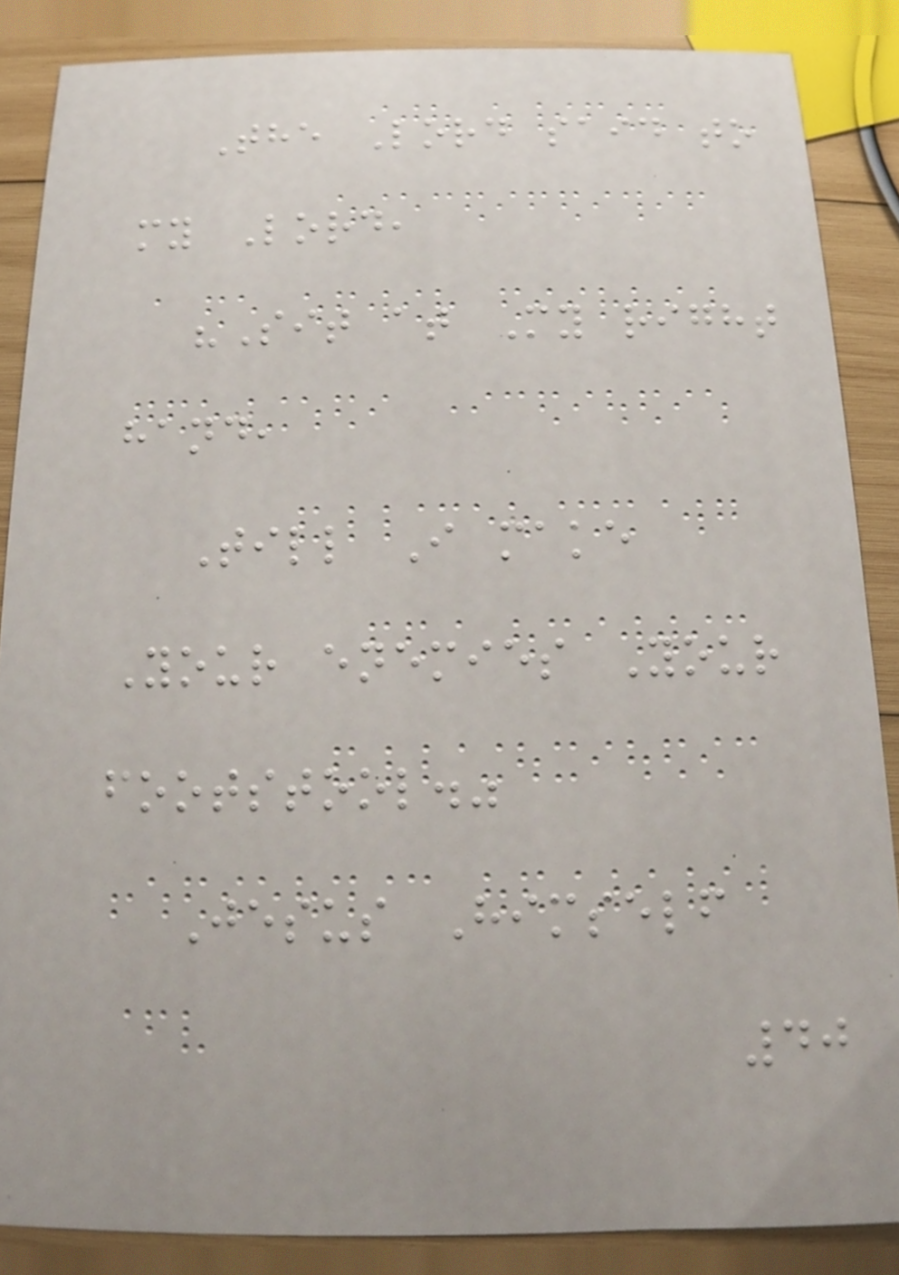The Lord said to
my Lord,
"Sit at My right
hand,
Till I make
Your enemies Your
footstool."
Jesus Himself
40
